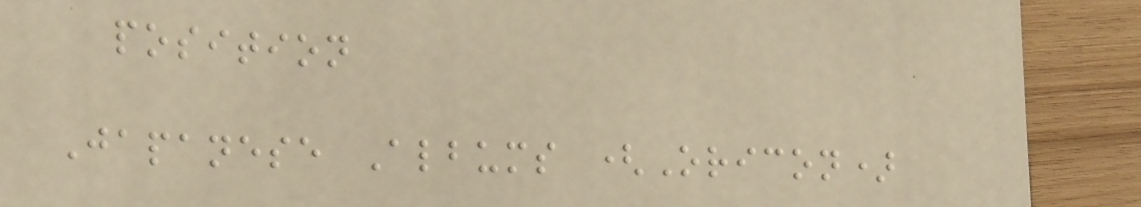position
Japanese Albums (Oricon)
